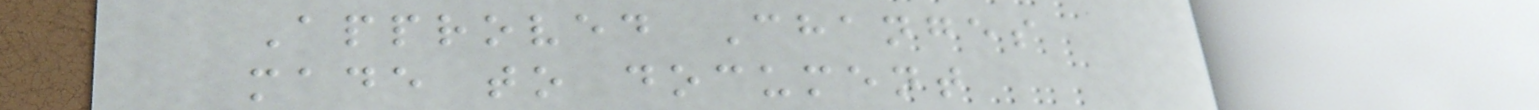Approved Changes
made to document
